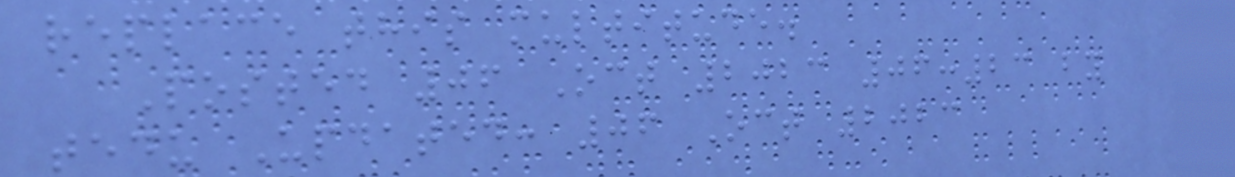replace this multitude.
Posted 06 Oct 2023 06:23 by
tedu Updated: 06 Oct 2023
